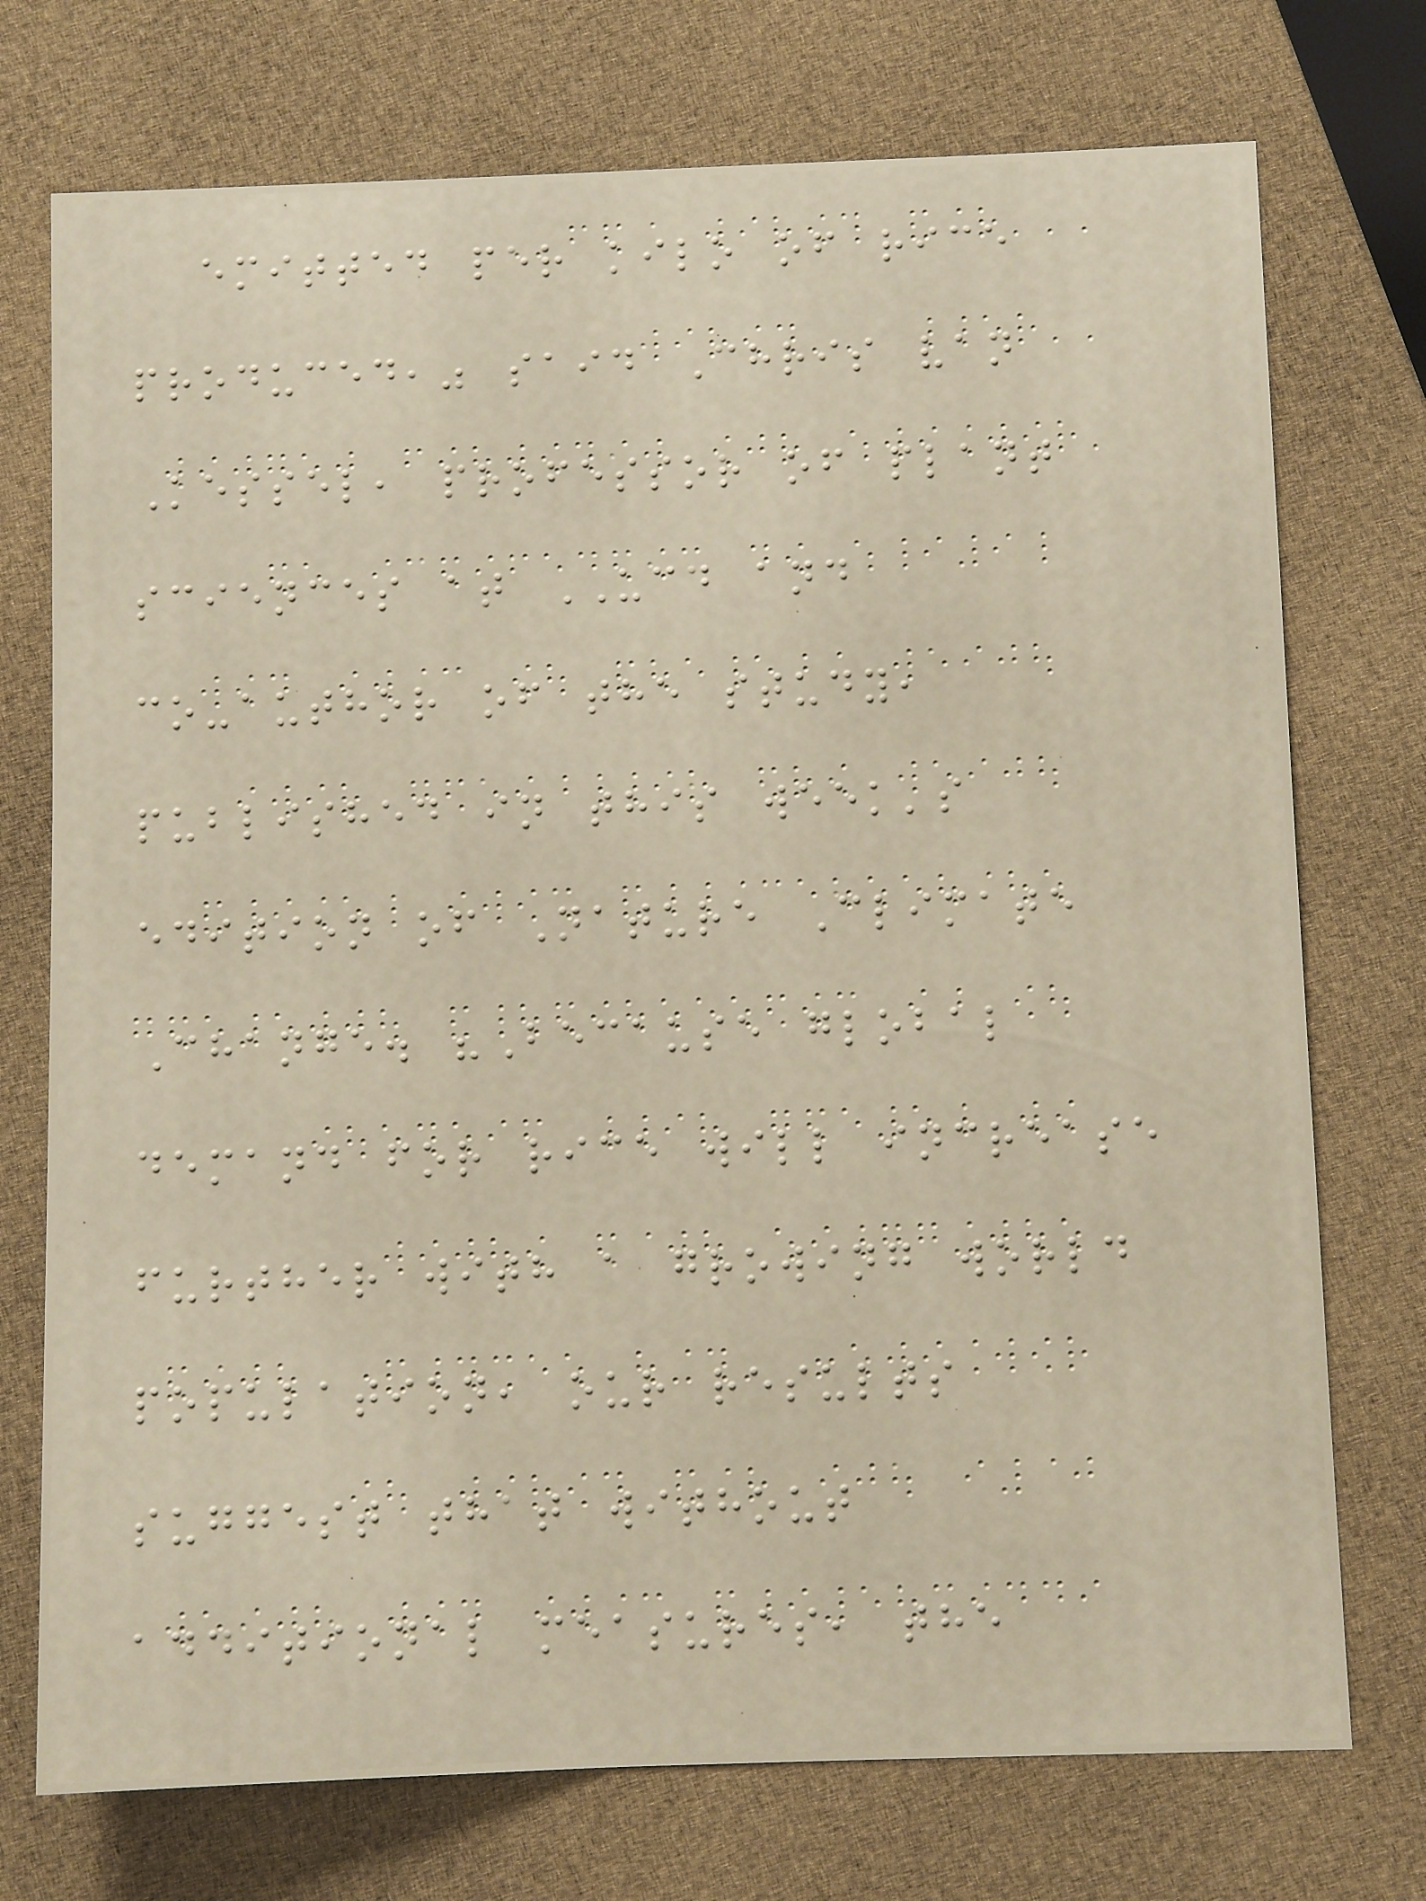emitted per kilo of rice
produced," said Chris van
Kessel, professor of plant
sciences at UCD and
co-author of the study,
published in this week's
edition of Nature Climate
Change. "Because global
demand for rice will increase
further with a growing world
population, our results
suggest that without
additional measures, the
